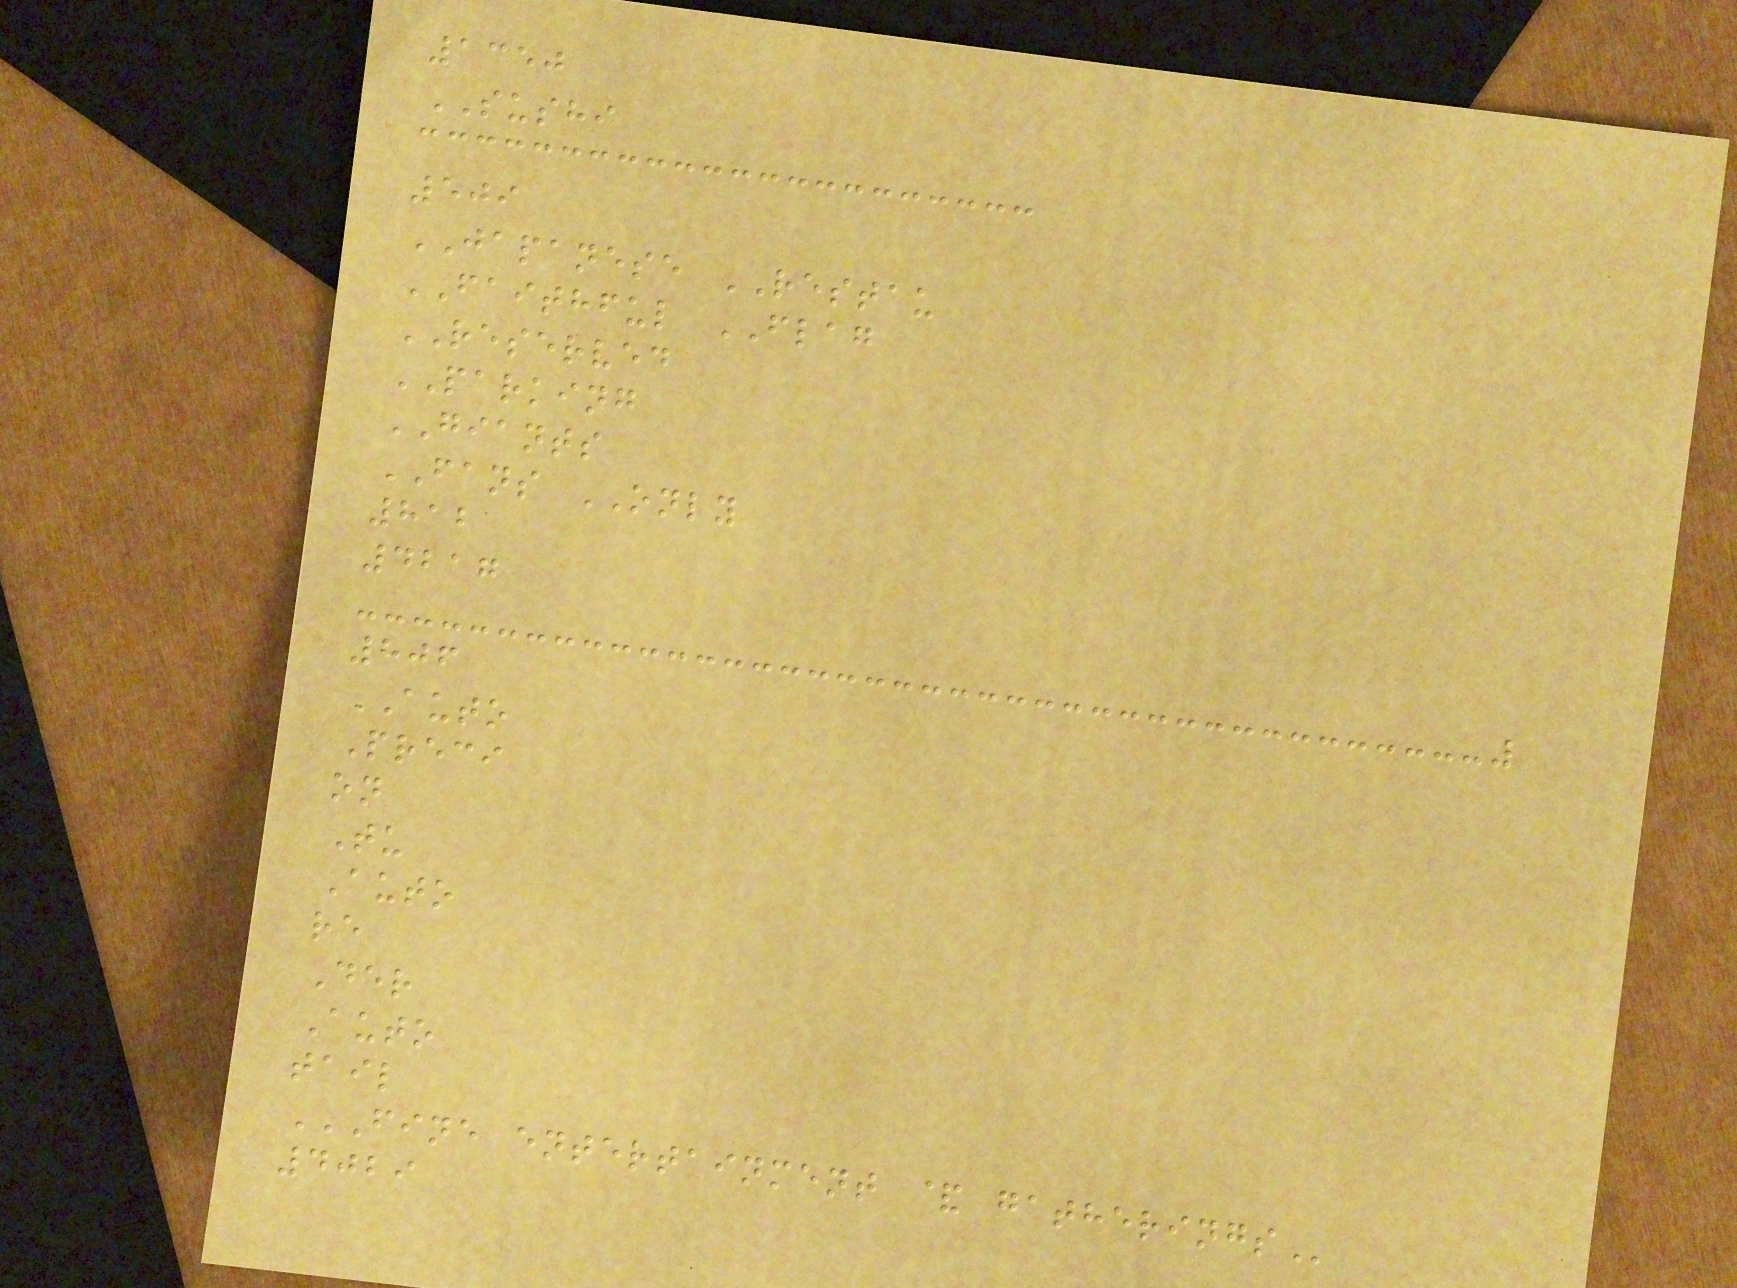1350
SUSHI
509
JAPANESE RESTAU
FAITHFUL FLAG
RESERVED
PARKING
GIANTS
FANS ONLY
812
4217
806
AUTO
Preci
on
Tu
Auto
re
Der
Auto
tail
FINE ENTERTAINMENT & GATHERINGS
4029
